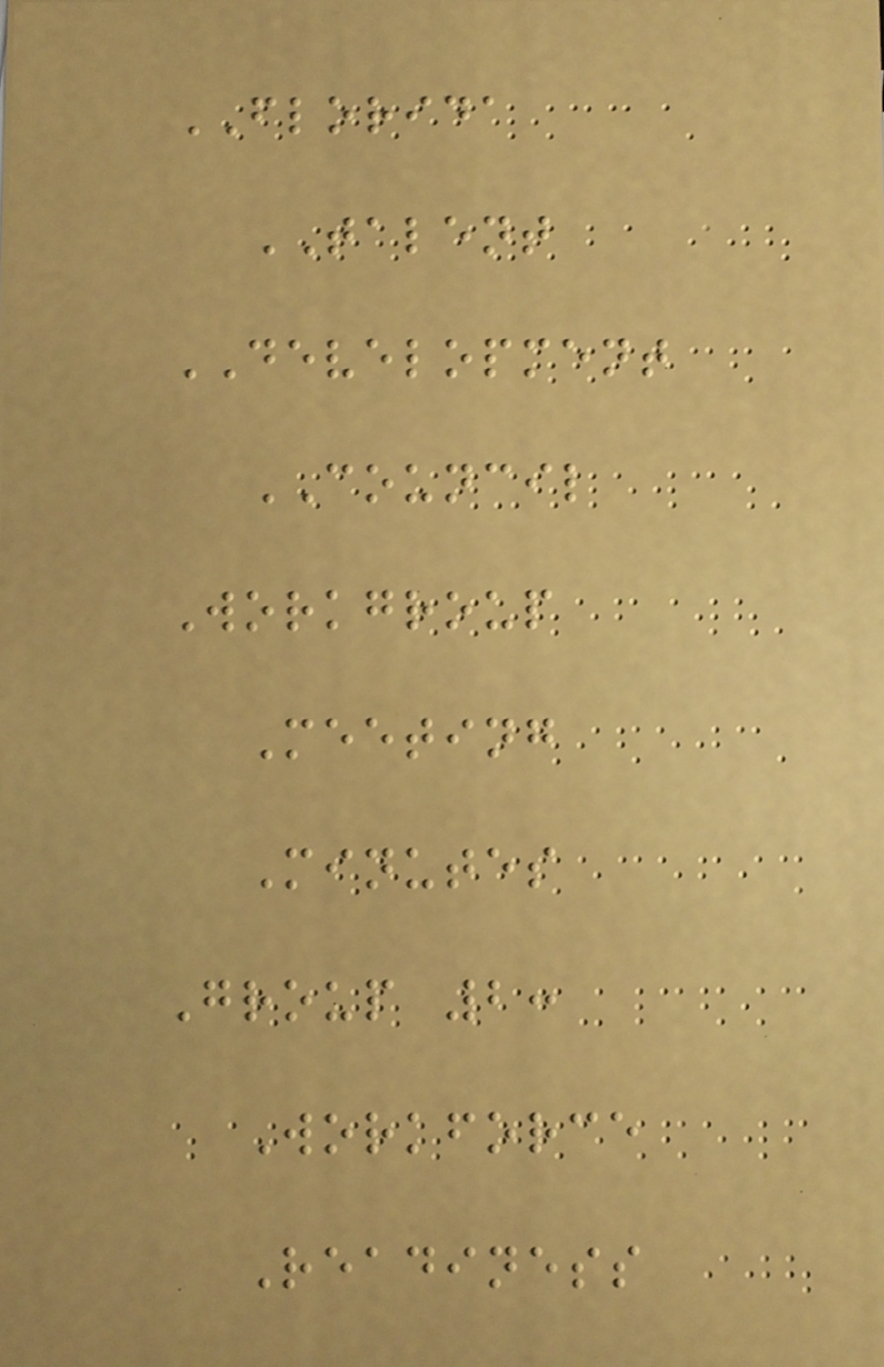FLORIDA
TALENT
DEVELOPMENT
COUNCIL
Workgroup
Meeting
Minutes
Group 2:
Workforce
Readiness
